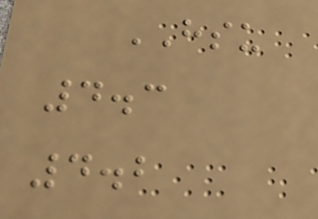HSU
4.3
4.2
